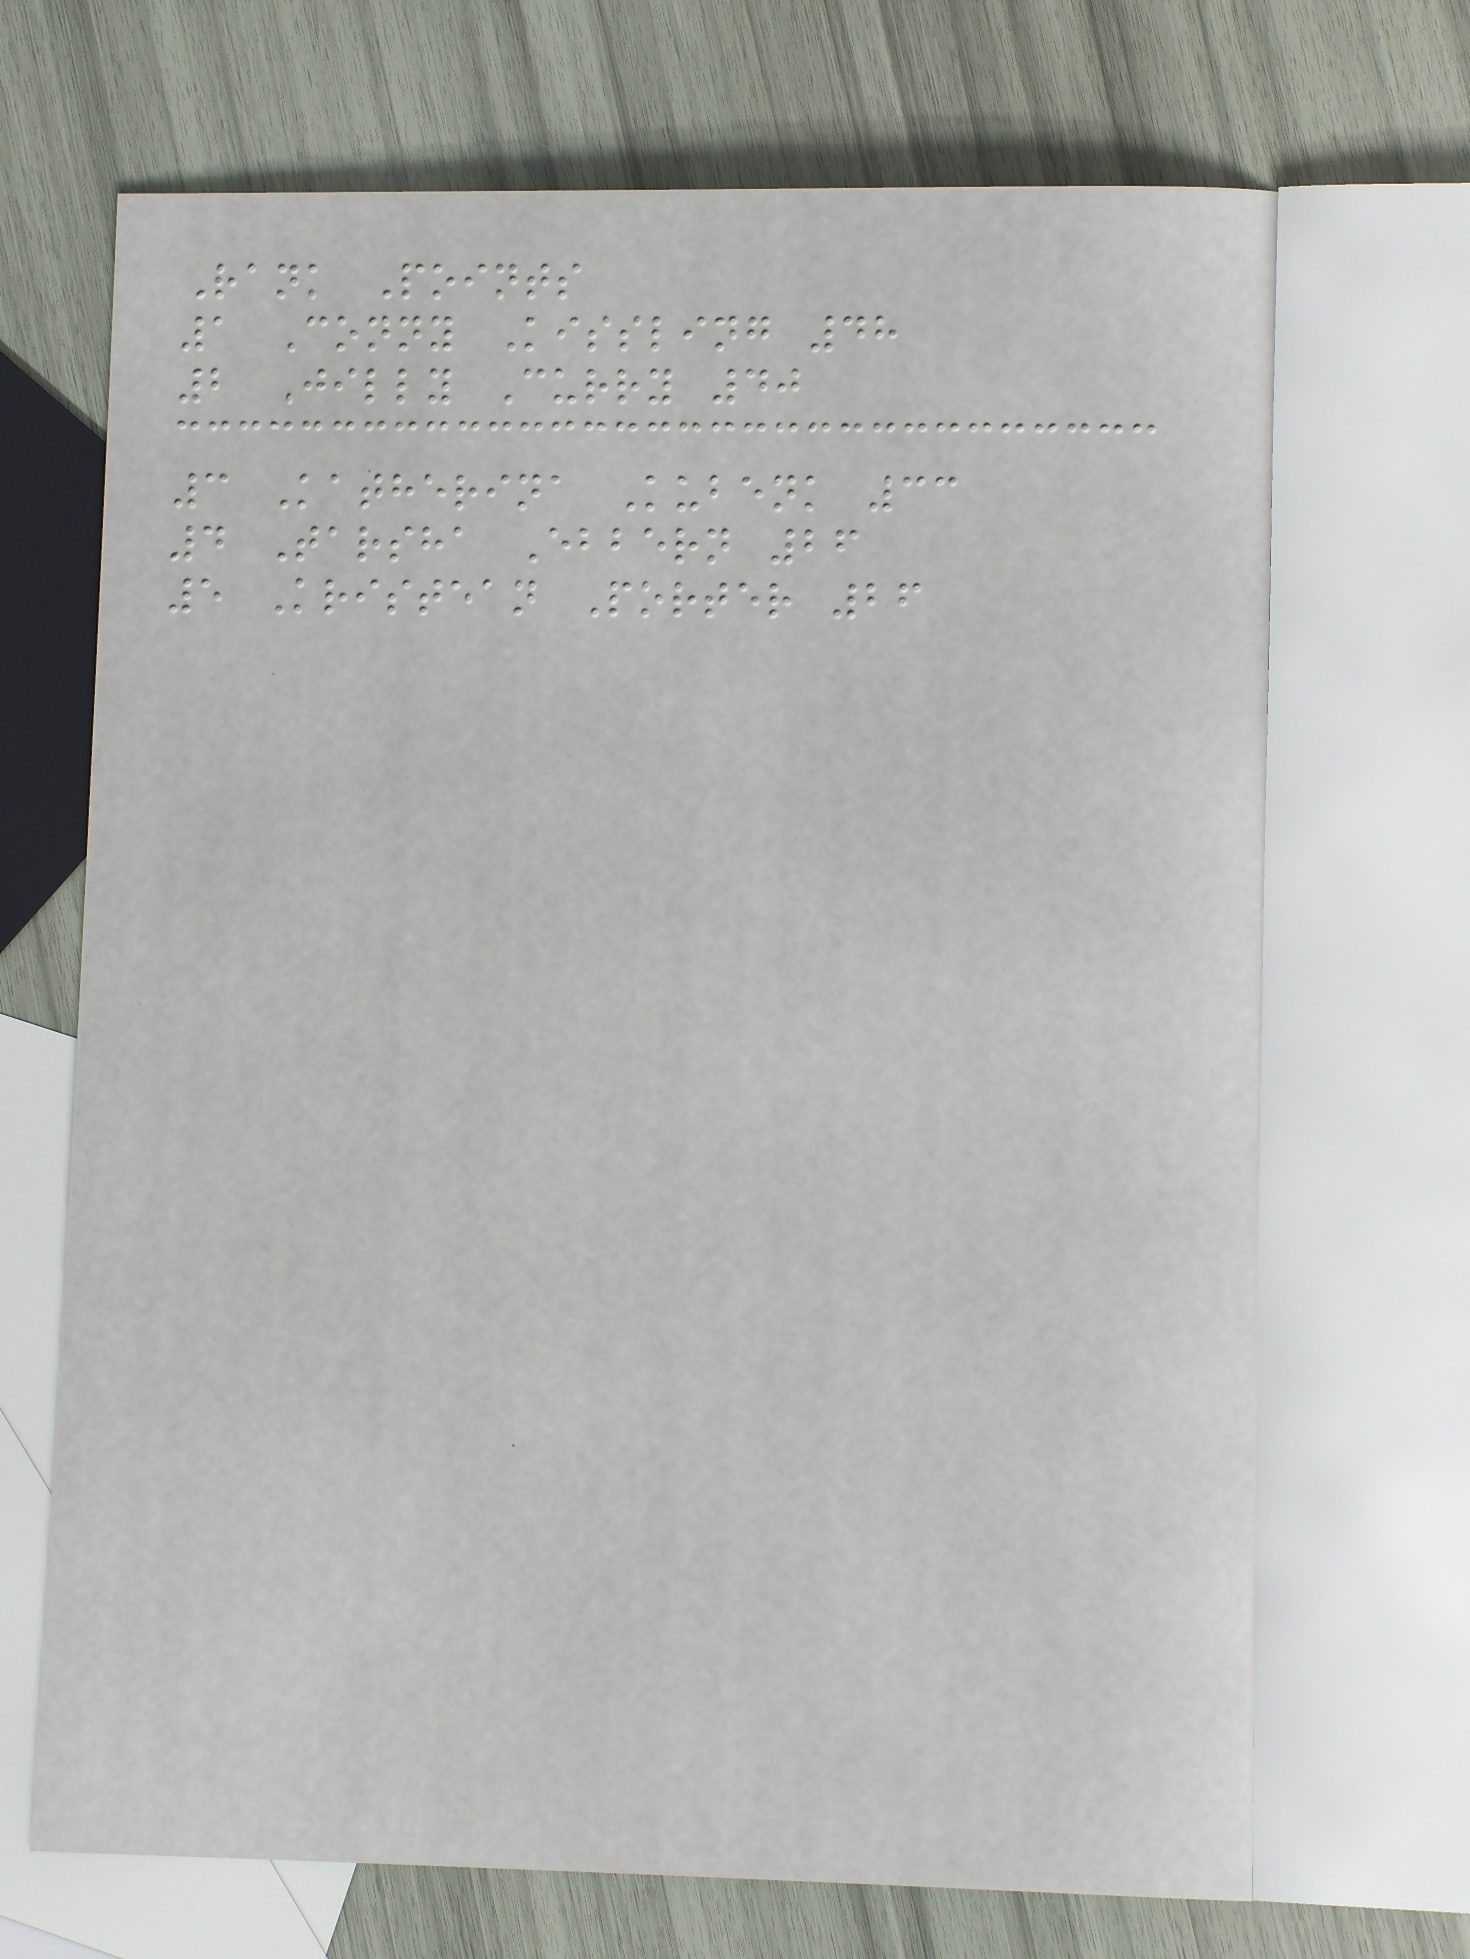Rank Points
1 Conny Kissling 48
2 Jilly Curry 40
3 Katherina Kubenk 33
4 Tarsha Ebbern 26
5 Kristean Porter 26
